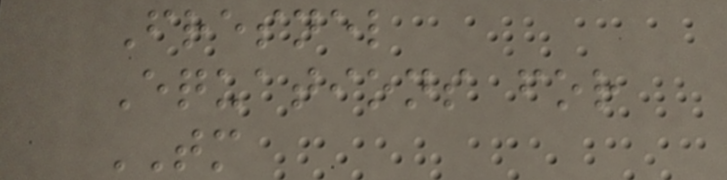Fresnel
Equations for
TM
